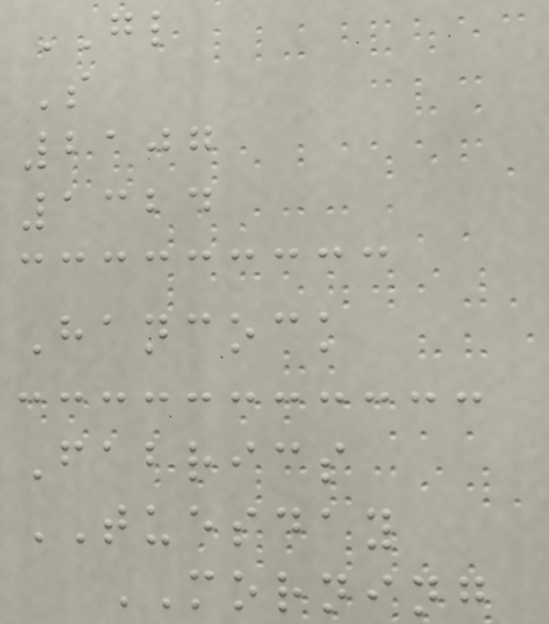GL
S
2107
1324
Hancock
Fabrics
TUESDAY
MORNING
